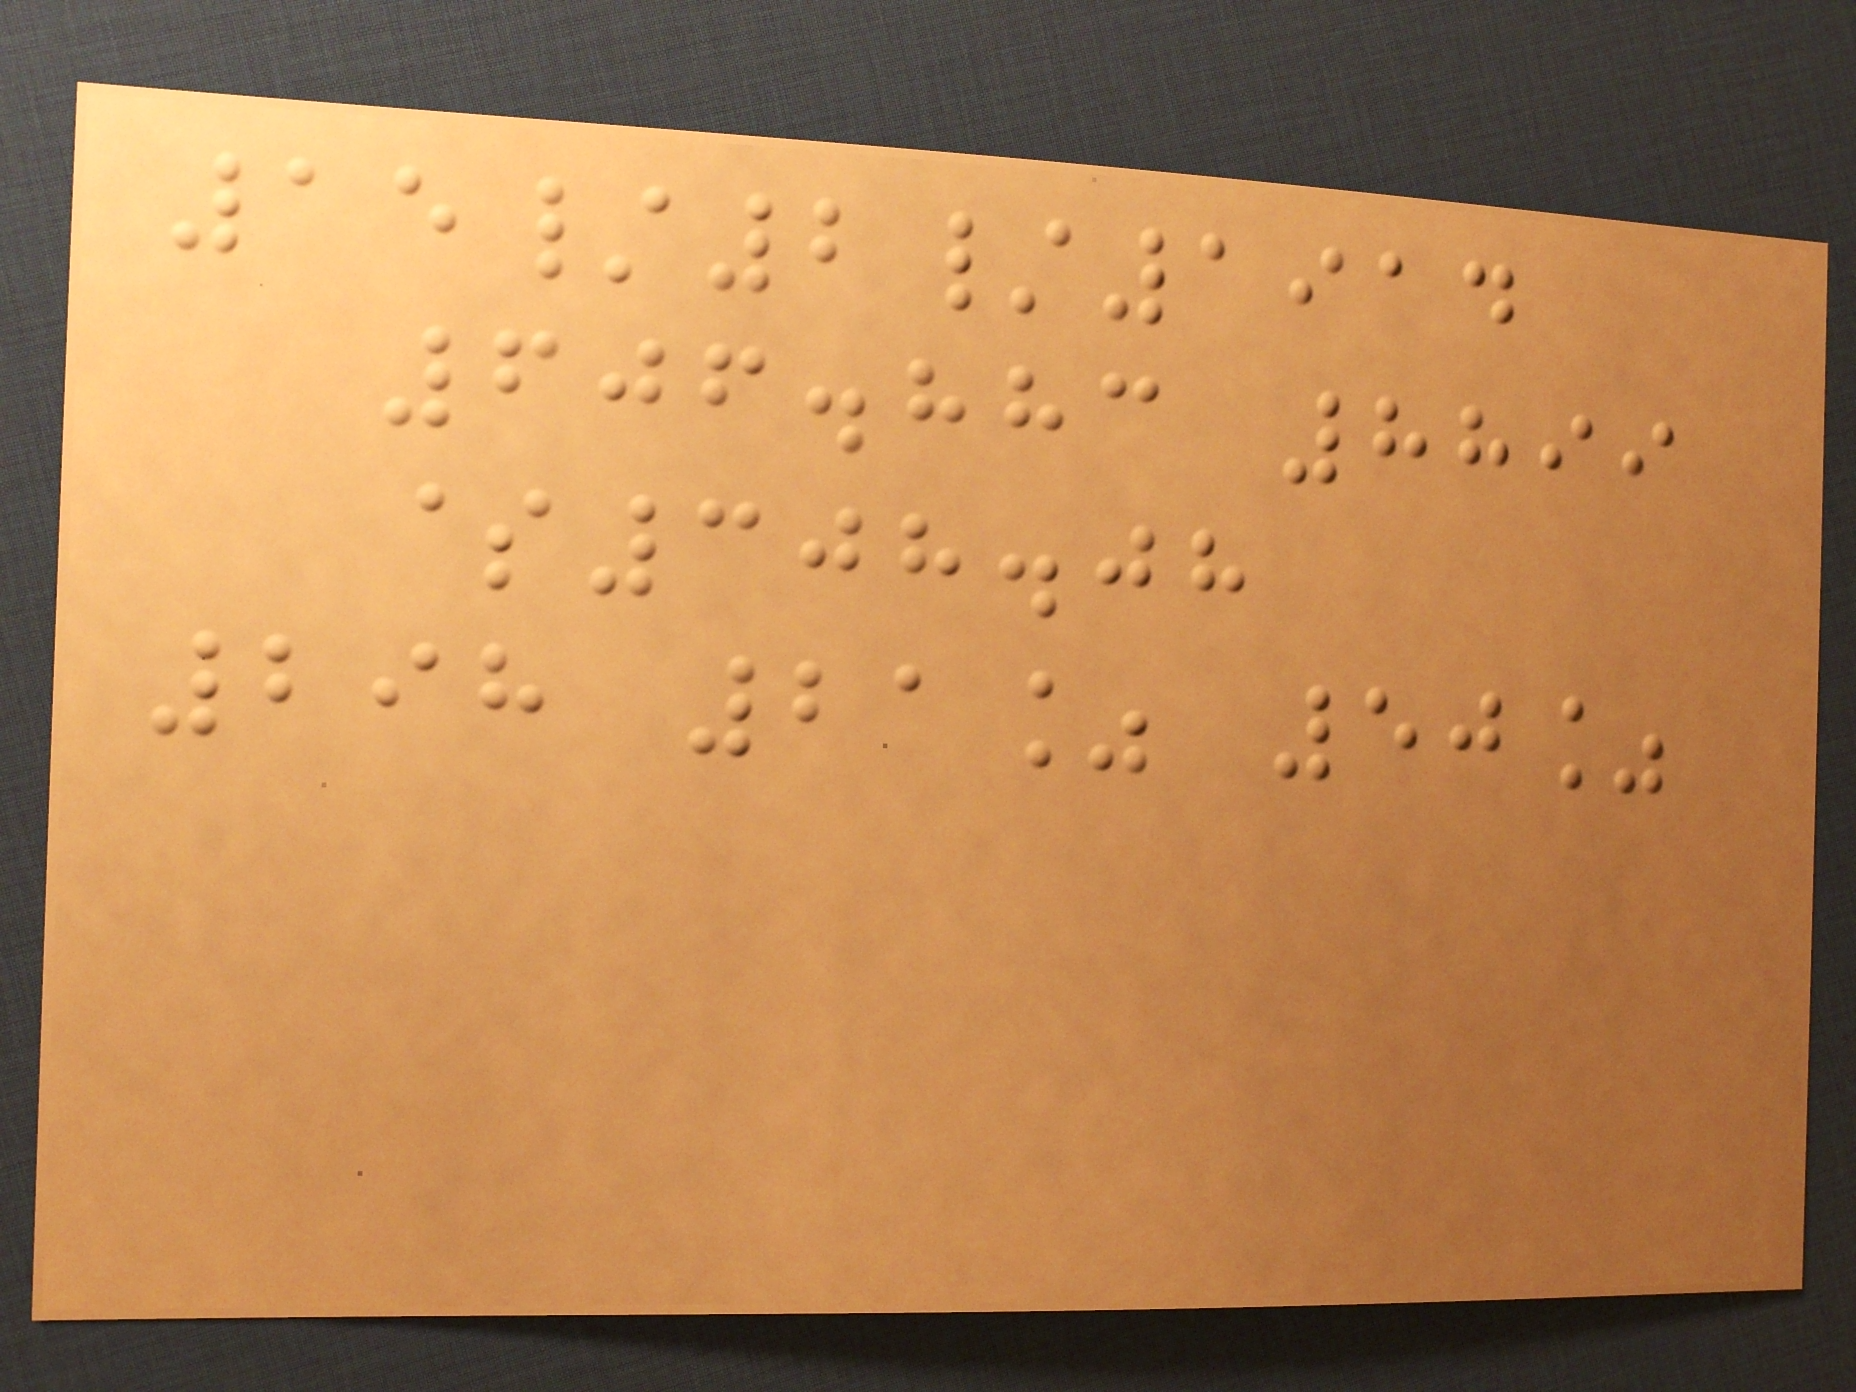15/2/1914
606.883 8899
$308.08
298 21% 50%
